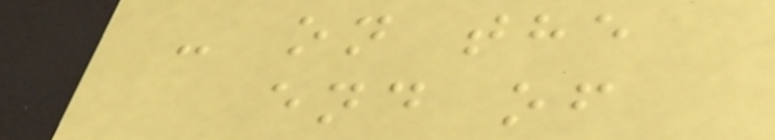- on the
end of
